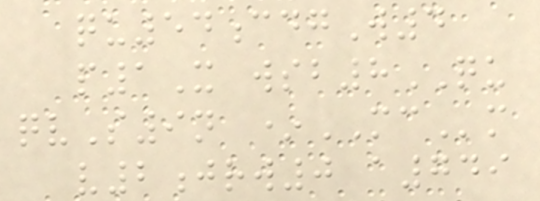qu54cdgW4
p1X wsb8QU
qvS9n *MCm
v2jrw0 a749
